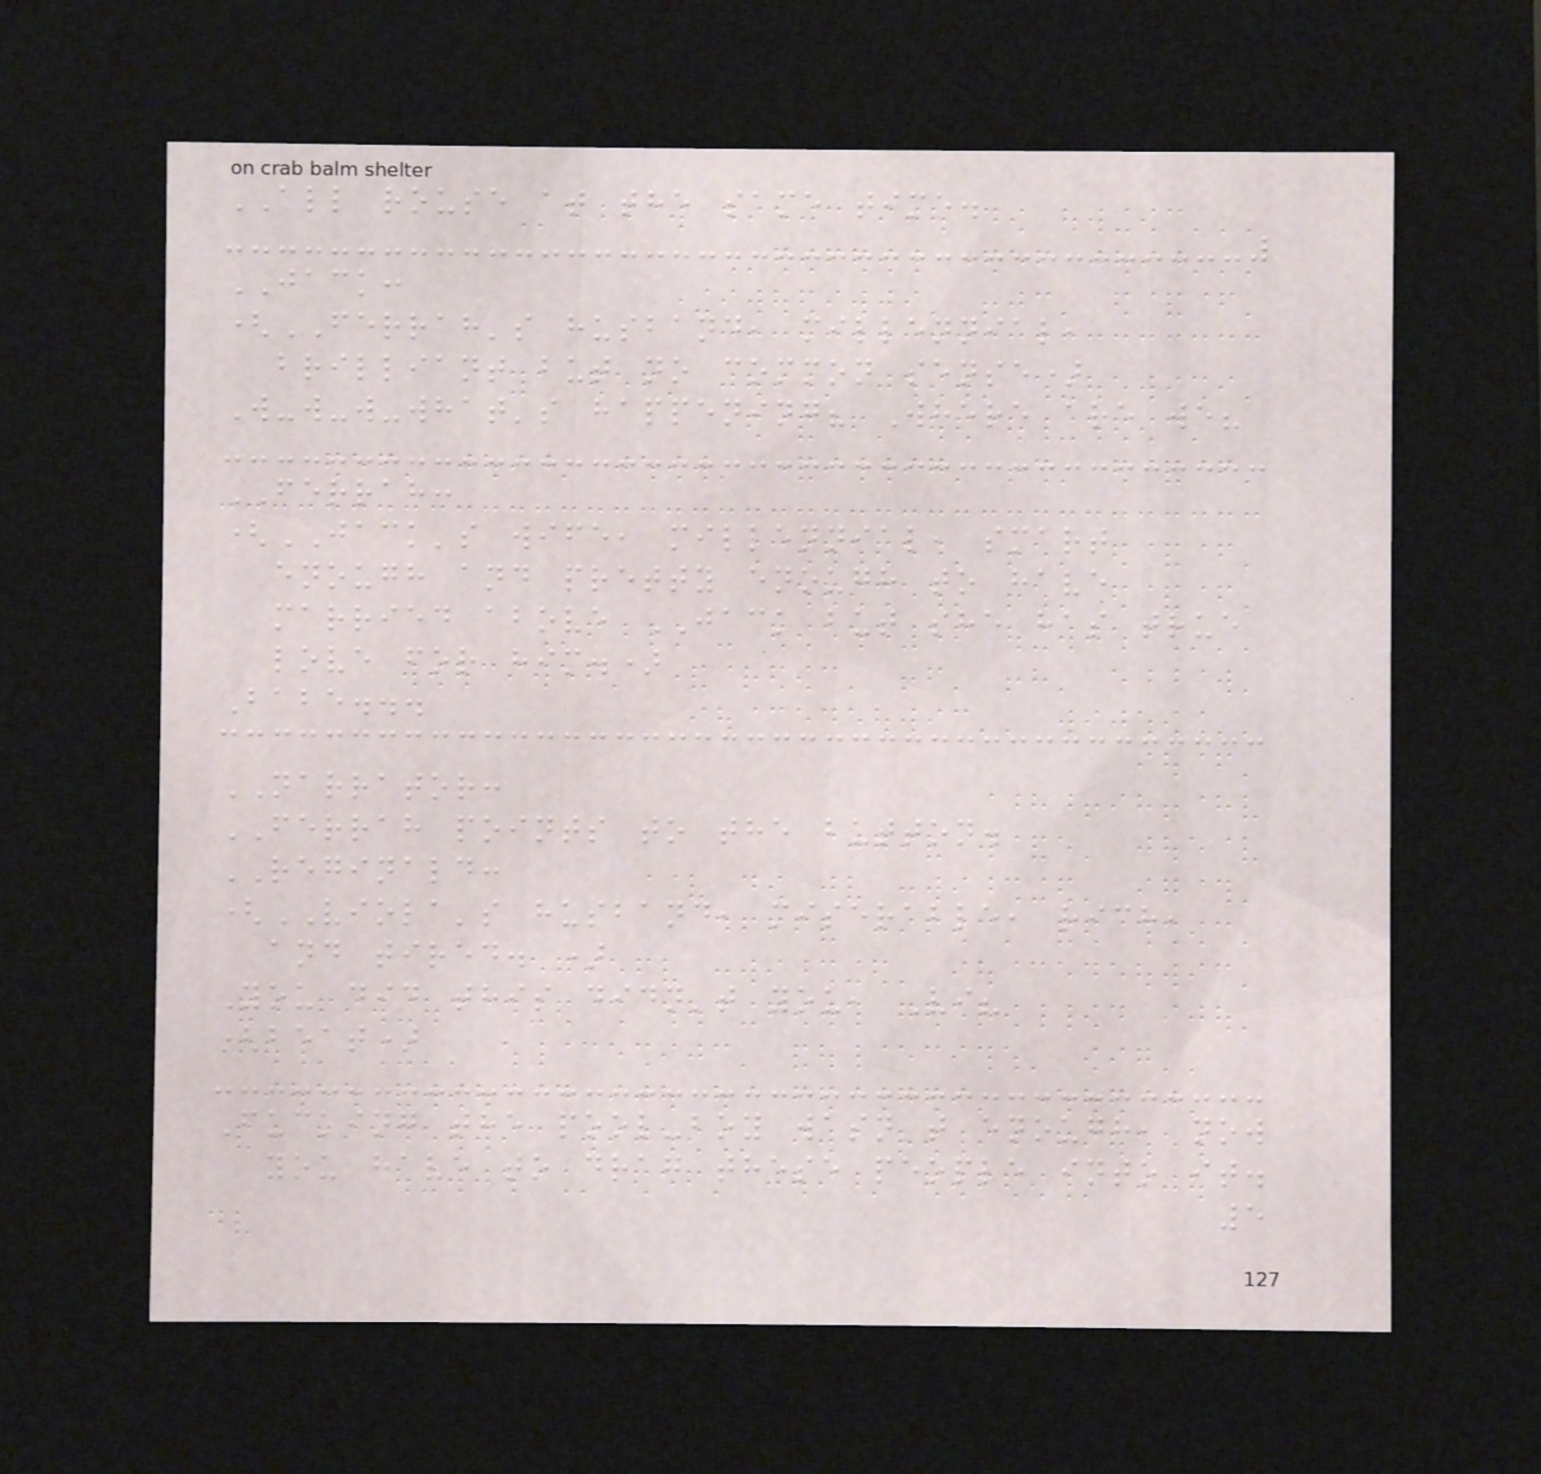ALL rouse at the same time.
JACK:
(FERRAH's husband, millennial,
brilliant but no common sense)
W-w-w-what's happening? Where are we?
FERRAH:
(JACK's wife, millennial, smart
enough and pretty enough to have
married above JACK but she has true
love for him.)
Babe...
NARRATOR:
FERRAH points to the button.
REGINALD:
(VIOLA's husband, miserable, rich,
and tired. )
You did this didn't you, Vi?
(beat)
Fucking the pool-boy wasn't enough, now
you have to drag these people into it.
5
